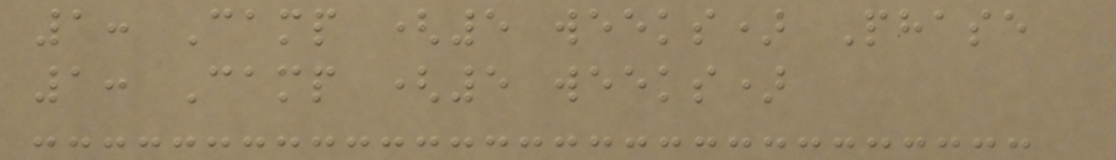1: Camp (5 weeks) Phase
1: Camp (5 weeks)
